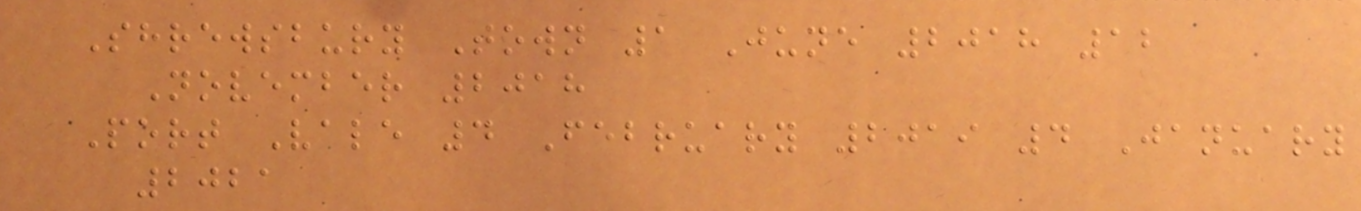Shrewsbury Town 1 June 2018 12
November 2018
Port Vale 4 February 2019 4 January
2021
